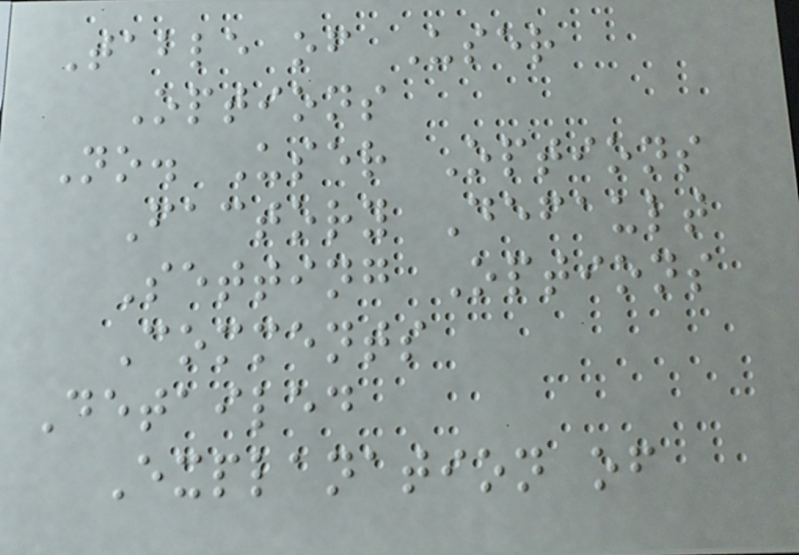Table of User
Options
No. User Options
Factory Default
Setting Options
Comments
Detailed
Explanation of
